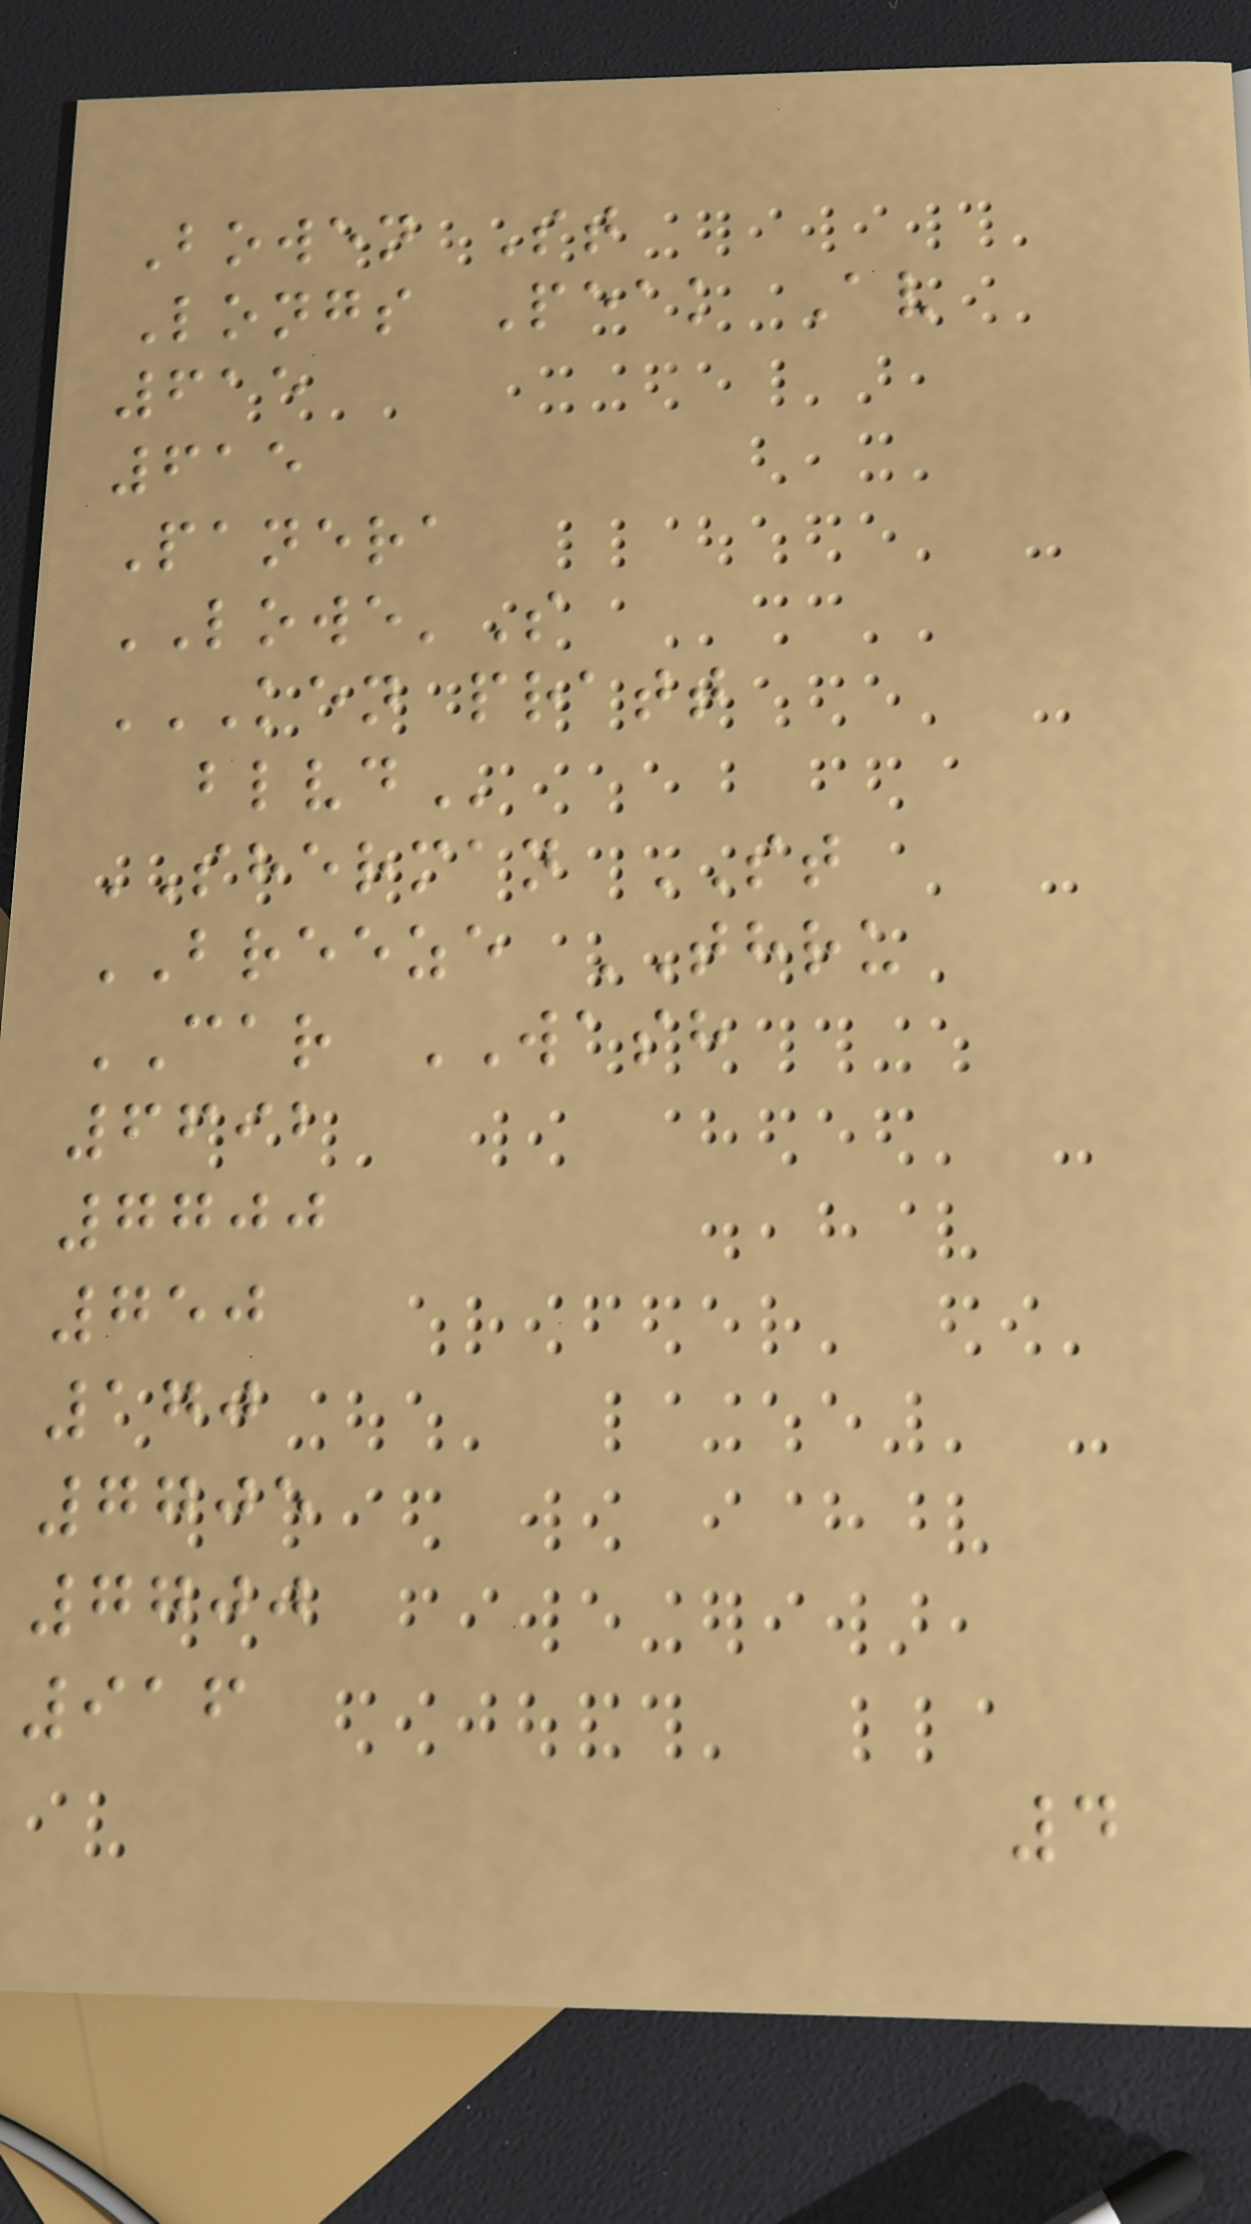Bowen St
Longs Peak Av
615
615
Panera
LOWE'S
KEN PRATT
BLVD
SHERMAN ST
BREEZE THRU
CAR WASH
6692
7700
750
170
7705
7700
916
4
